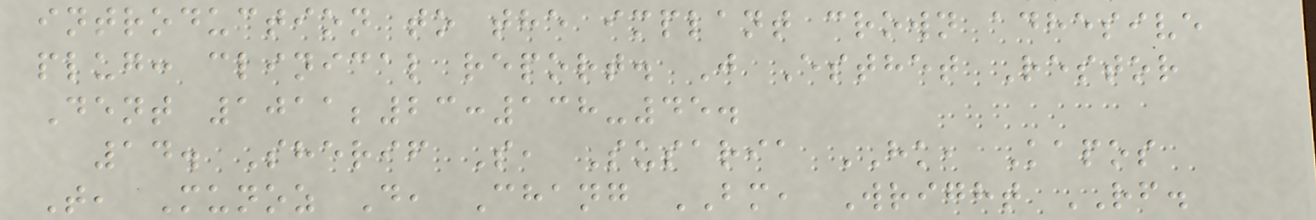introduction to the implant crown adhesive
plug: clinical report. J Esthet Restor
Dent 1011;23:138-45.
14. Sherif S, Susaria HK, Kapos
T, Munoz D, Chang BM, Wright RF.
